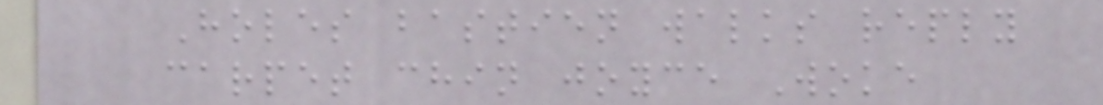Holes bastien walks reply
carpet chin joyce Woke
